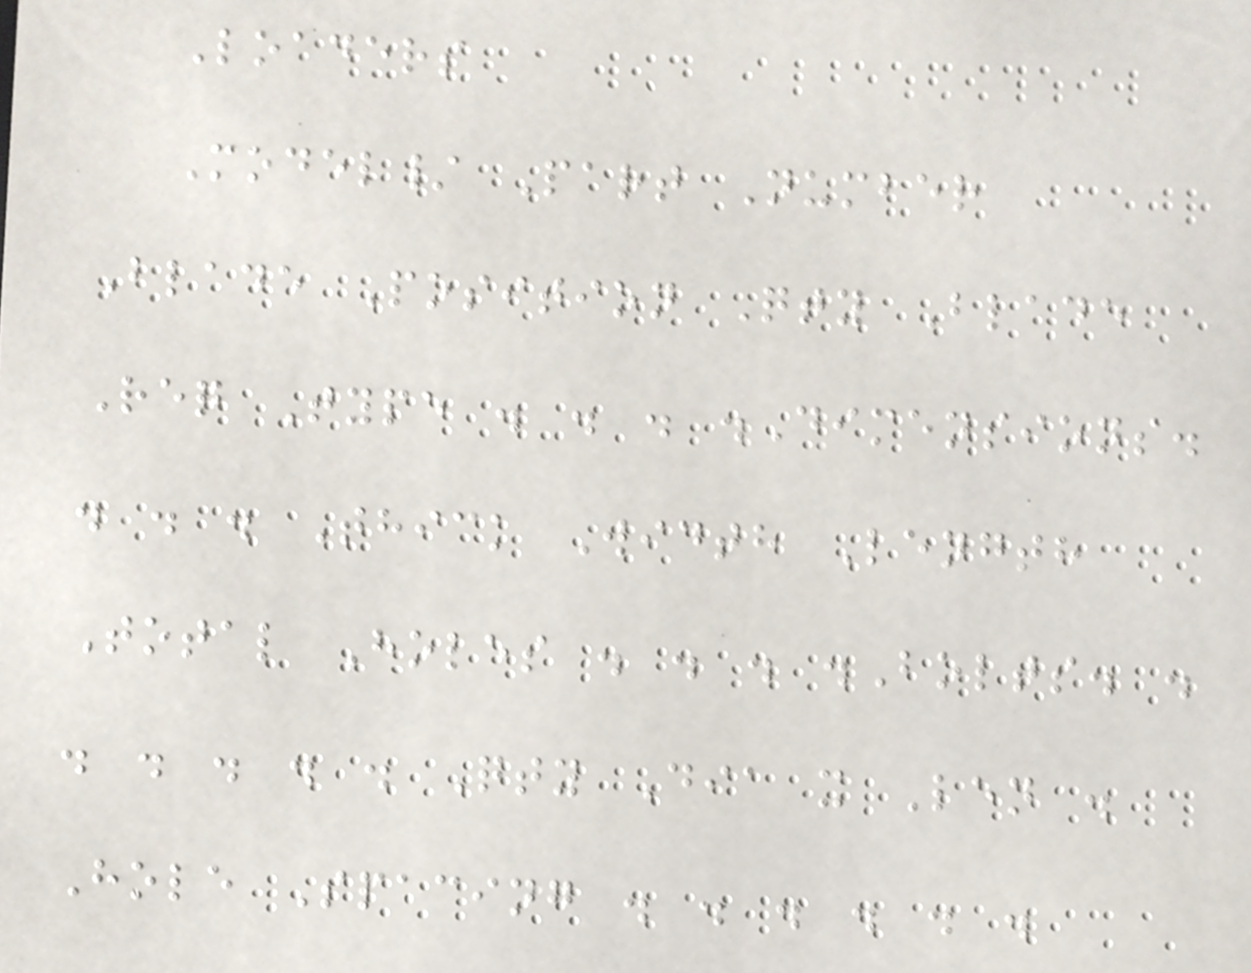Loaders
Model/ Part Number
Blade Position Qty Blade
Req Type . . . .Dimensions.
. . . Thick Width Length
Total Holes . . . .Bolts. .
. . . . . Qty Dia x Len .
Hole Spacing . . . . . .
